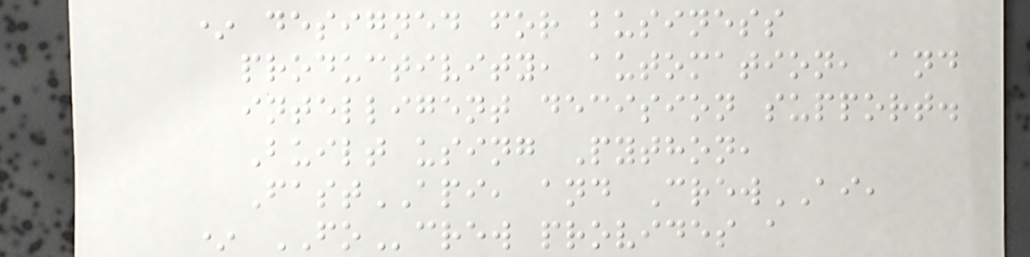* designed for business
productivity, automation, and
intelligent decision support.
Built using Python,
FastAPI, and CrewAI,
* FOcrew provides a
